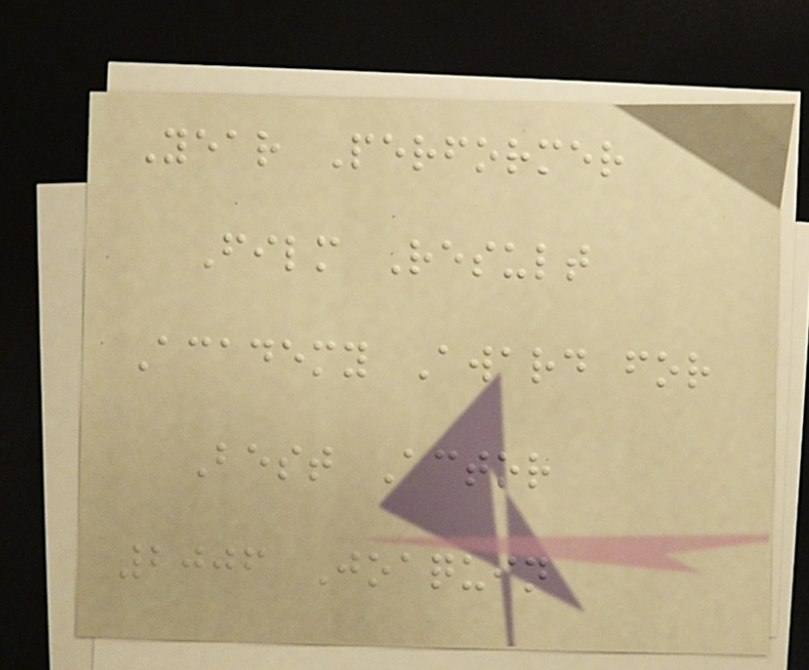Year Performer
Film Result
Academy Award for
Best Actor
2006 Joaquin
